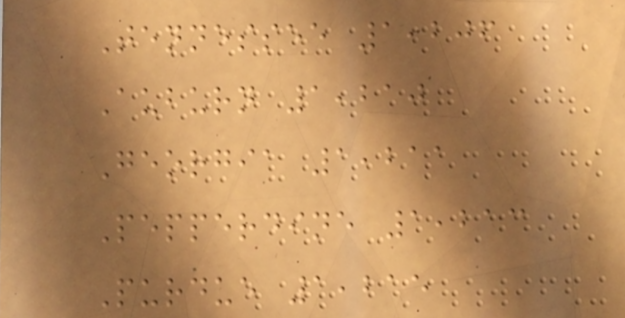Tennessee 1,206
Auburn 1,210
Georgia 1,211
Pepperdine 1,213
Purdue 1,215
